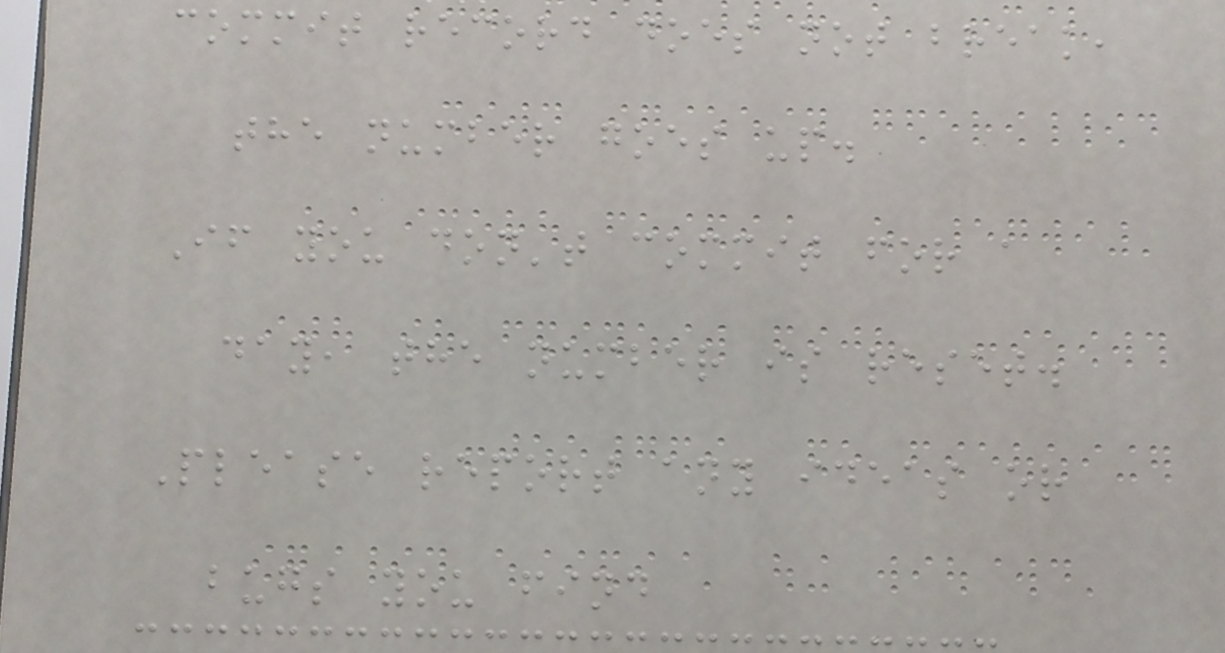commit record does not break,
the number goes up.
If you don't commit for a
day, the number is reset.
Please report any ideas or
bugs you find
